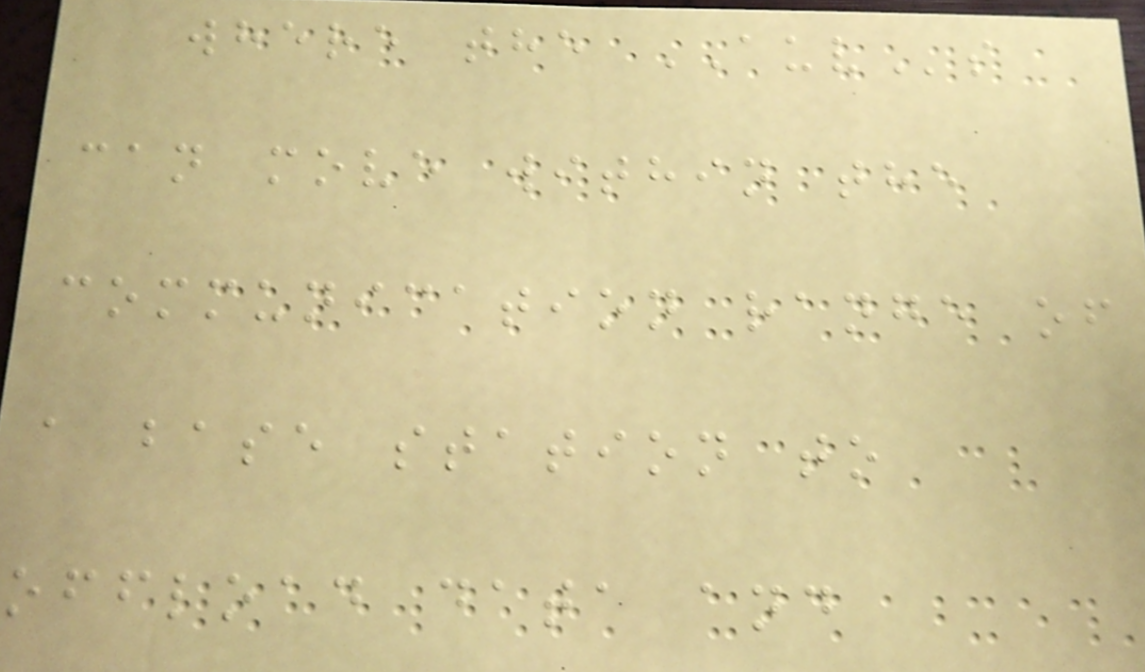where the AUVs
can move within the
communication range of
a base station to
offload data and
